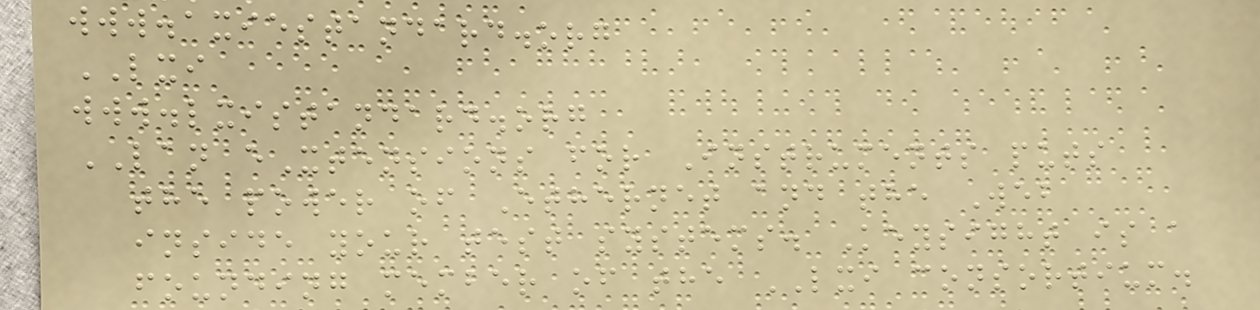www.axiestandard.org
LXI
www.lxistandard.org
LAN eXtensions for Instruments puts
the power of Ethernet and the Web
inside your test systems. Keysight is a
founding member of the LXI consortium.
